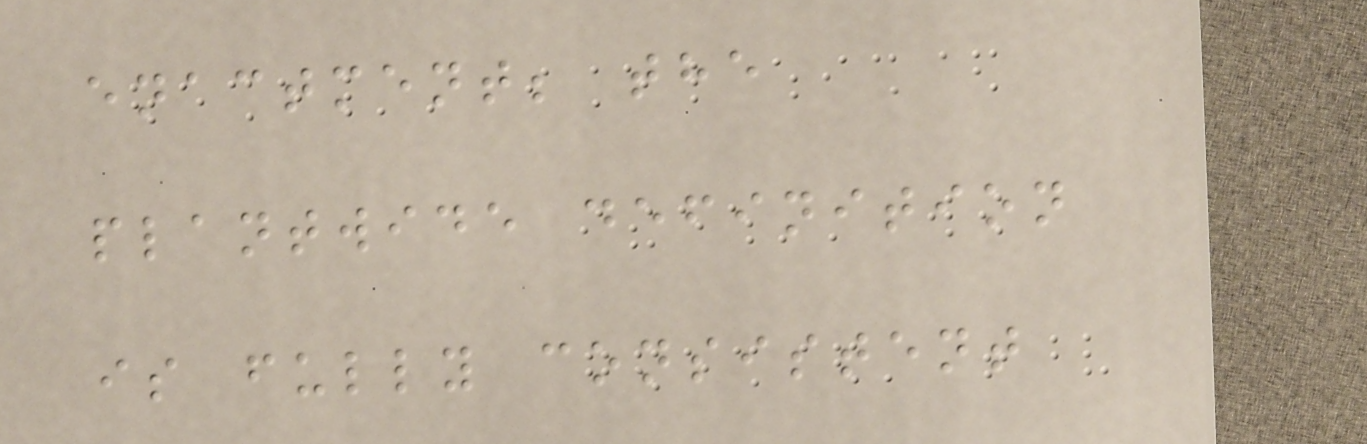enactment; the
plantwide definition
is fully consistent
